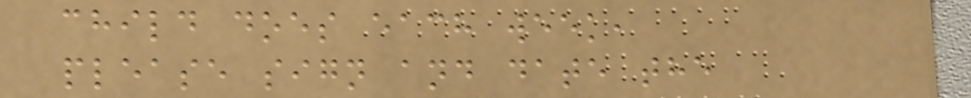child does each week,
please sign and date the
